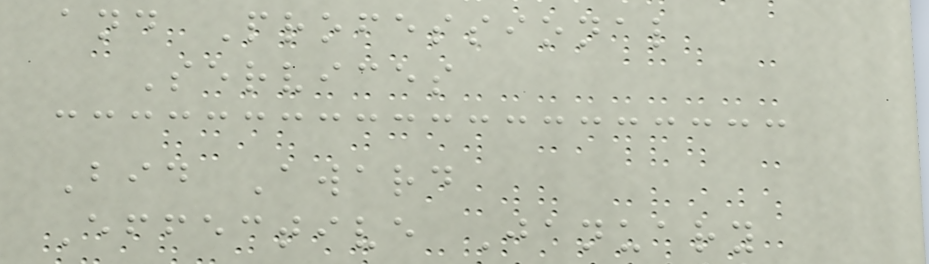and Professional
Services
Bid Award
Effective January
